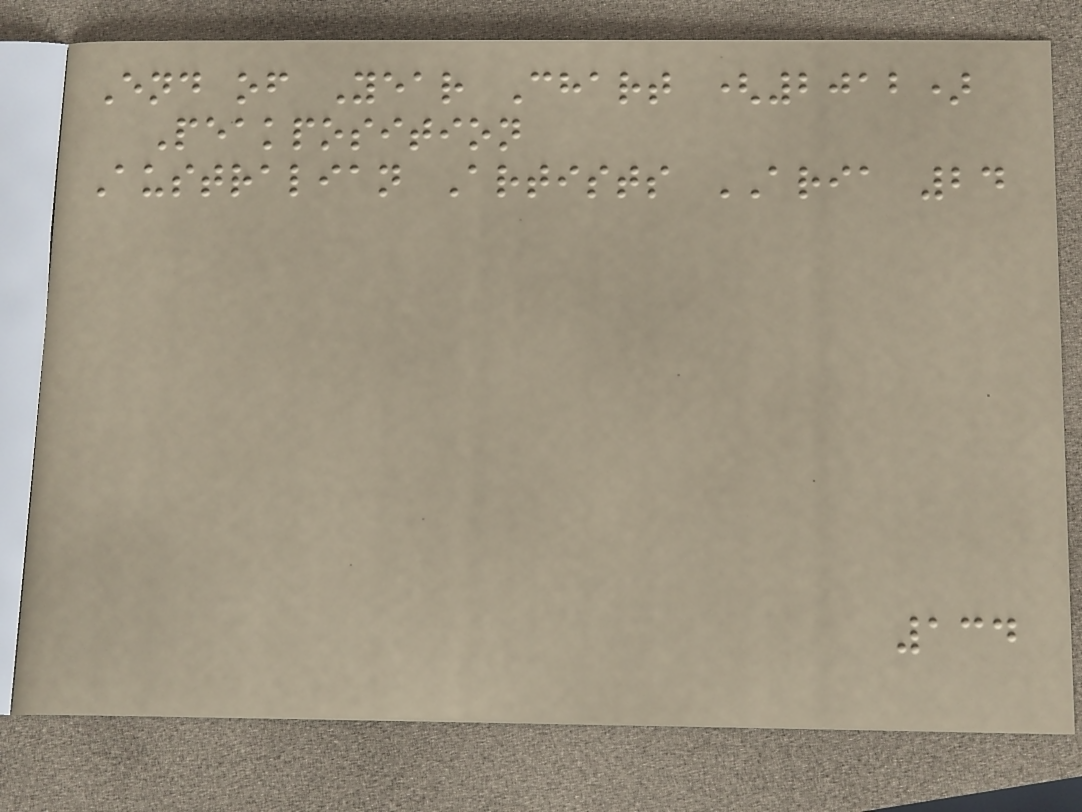End of Year Chart (2012)
Peakposition
Australian Artists ARIA 24
134
